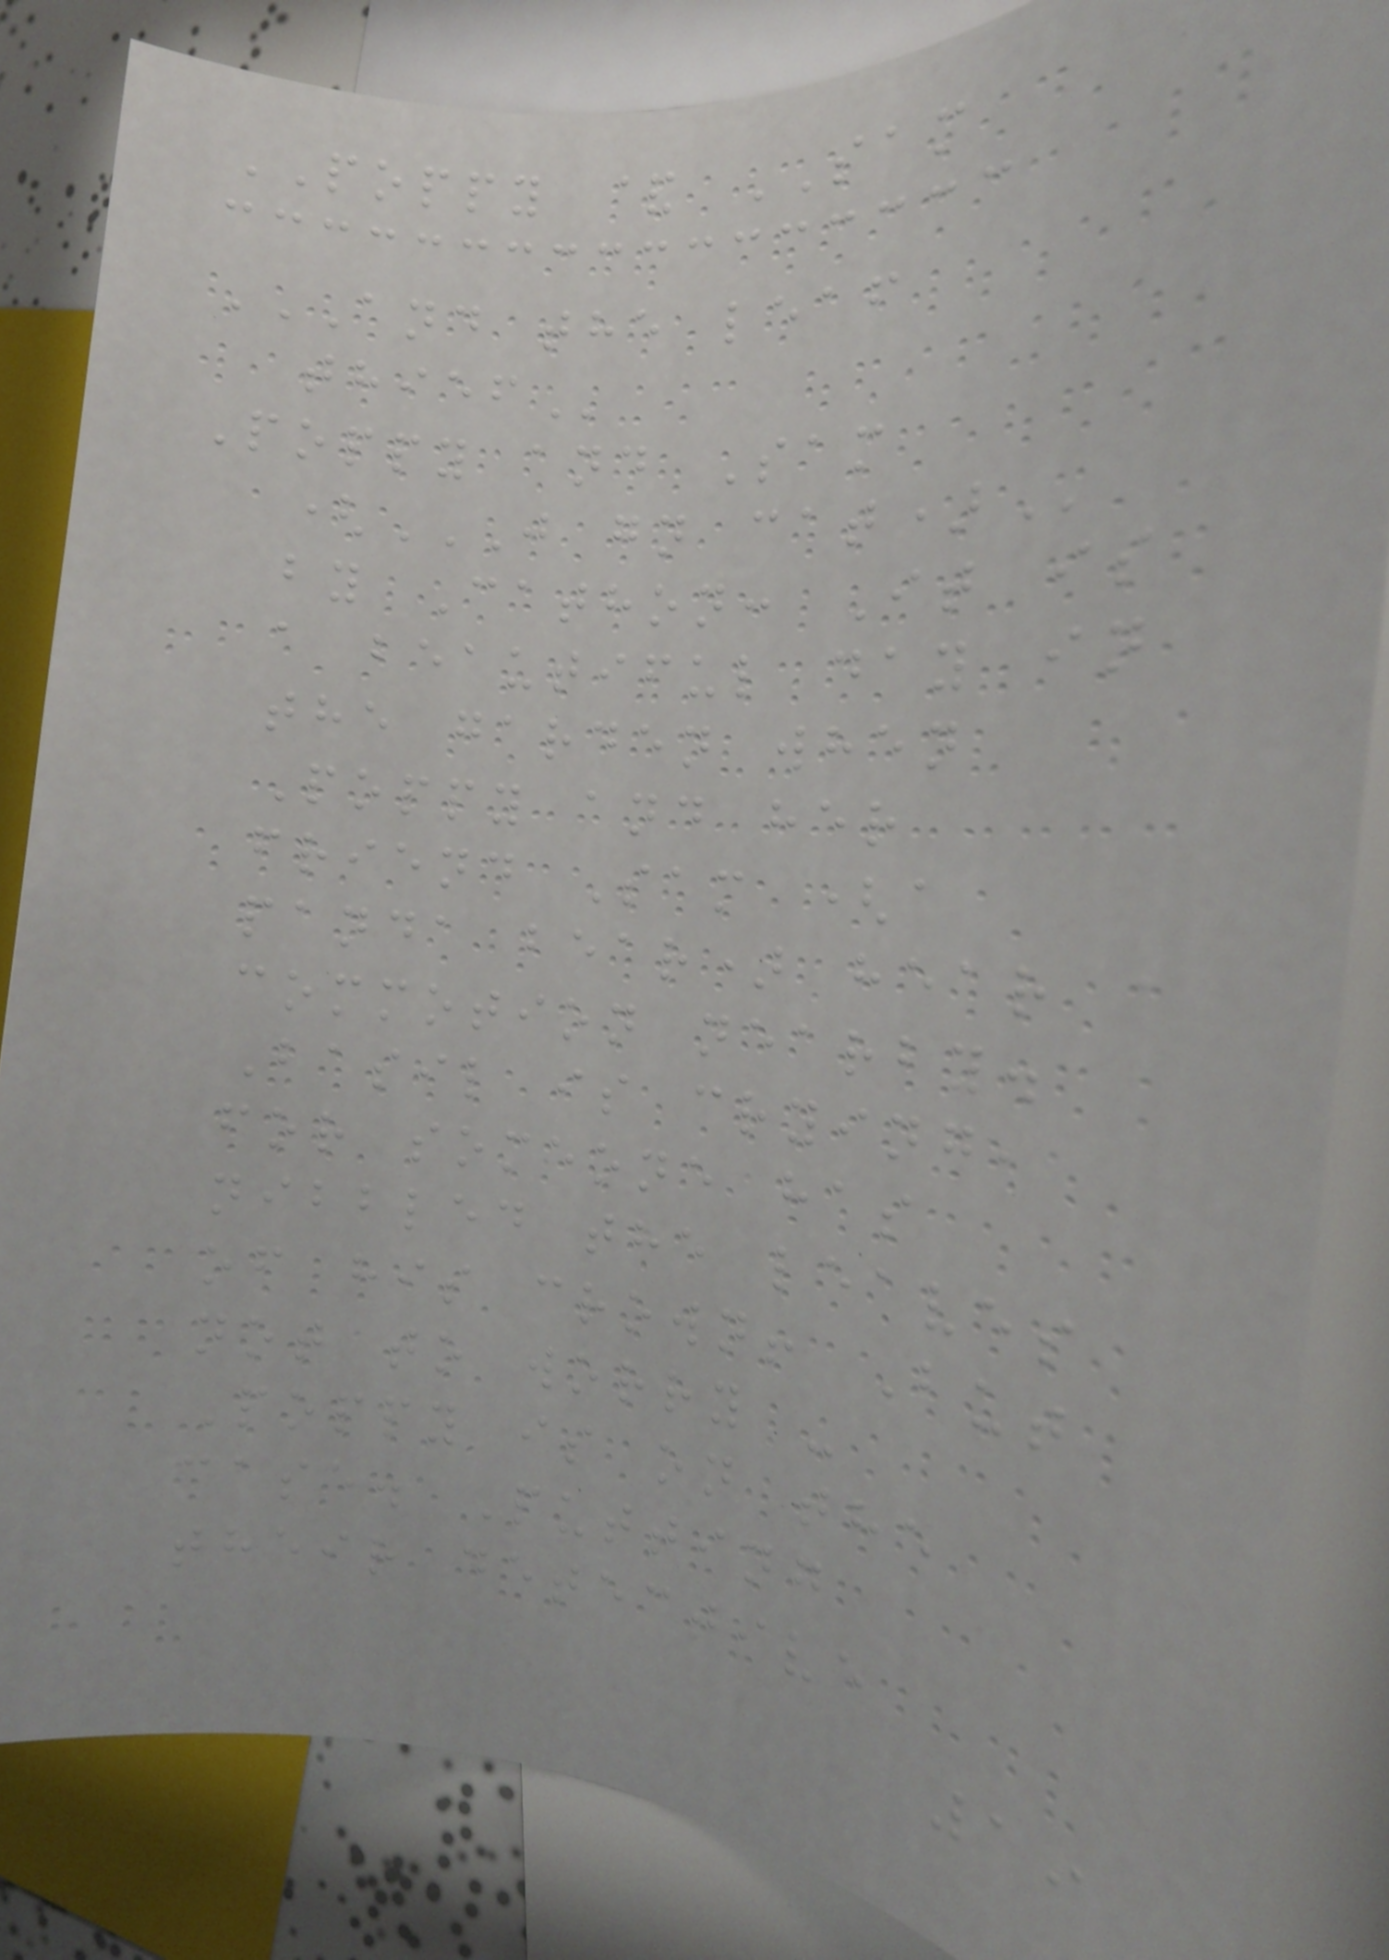POPPY & SAM
AND THE LEAF
THIEF
Poppy and Sam
(J GN CAT)
by Cathon: It is
a beautiful day in
the garden when
Poppy and her
friend Sam (a
panda bear) hear a
commotion nearby.
Basil is crying,
for someone has
nibbled the leaves
of his crown! But
not to worry -
Poppy is on the
case. Putting
their detective
19
